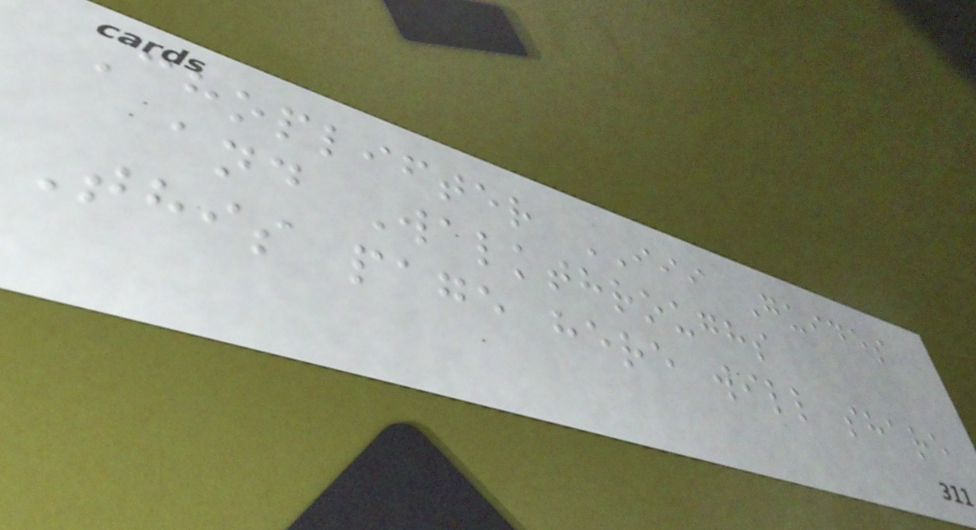Choplifter III Guides
and Walkthroughs
This page here will share
